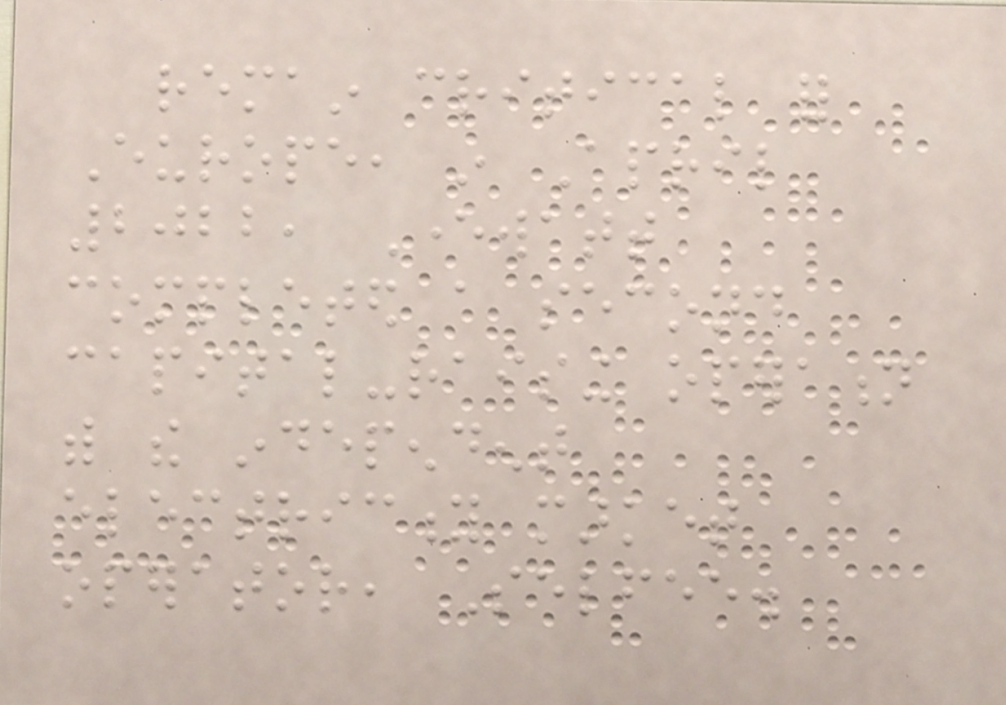remain critical for
Europe, in April
2022, Everwatt
completed a second
capital-raising operation
with the independent
electricity market
operator, Selfee.
